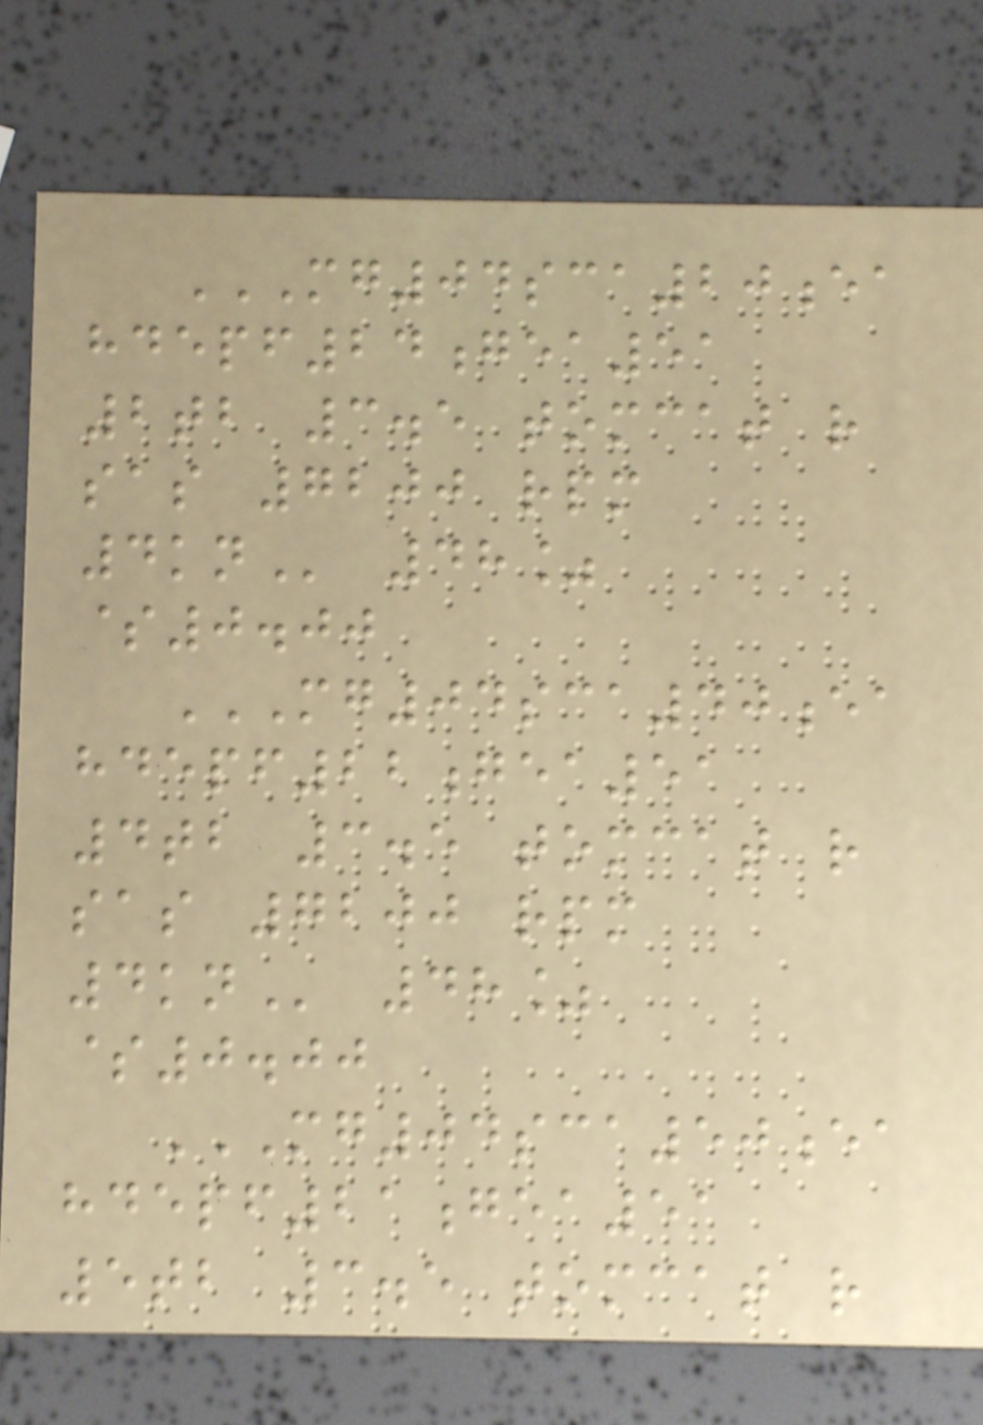MG04SCA20EA
HDEPF24GEA51
2TB 3.5 TOMCAT R
SAS 7200 RPM
4KN 48%
$0.00
MG04SCA40EA
HDEPF22GEA51
4TB 3.5 TOMCAT R
SAS 7200 RPM
4KN 48%
$0.00
MG04SCA50EA
HDEPF21GEA51
5TB 3.5 TOMCAT R
